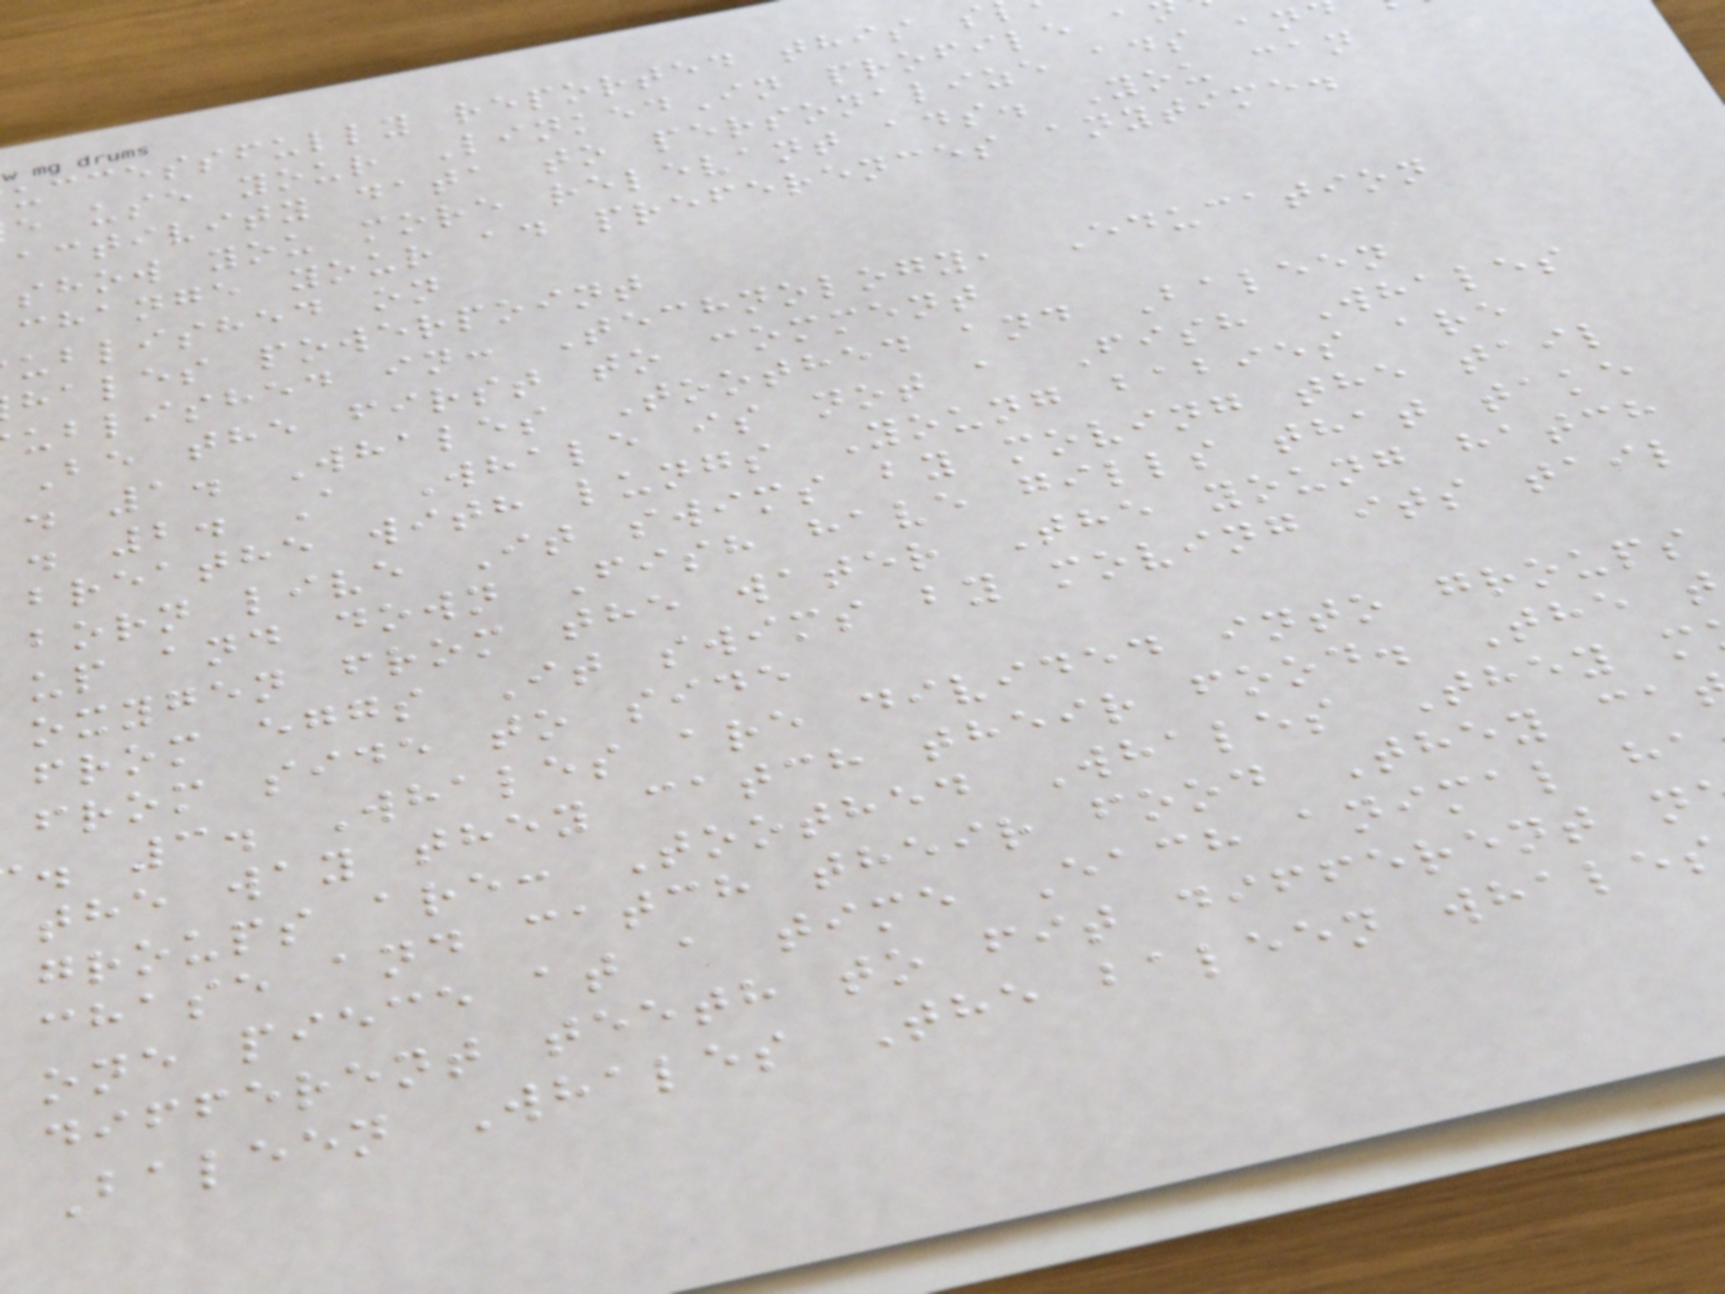uccessfully reported this s
e use your LinkedIn profile a
activity data to personalize ads an
show you more relevant ads. You can
change your ad preferences anytime.
ublished on
hales powerpoint
ublished in: Technology, Education
Be the first to comment
. 1. Whales Toothed and Baleen
. 2. A Whale is not a Fish Whales
breathe with lungs Young babies are
born live It swims by moving the tail
up and down Fish have gills that take
oxygen from the water The young hatch
from eggs It swims by moving its tail
from side to side
. 3. Whales are divided into groups
the way they catch their food. The t
groups are: Toothed Whales They m
chase and catch their food They ca
one piece at a time Each animal ha
different teeth to fit different n
Baleen Whales The baleen whales
